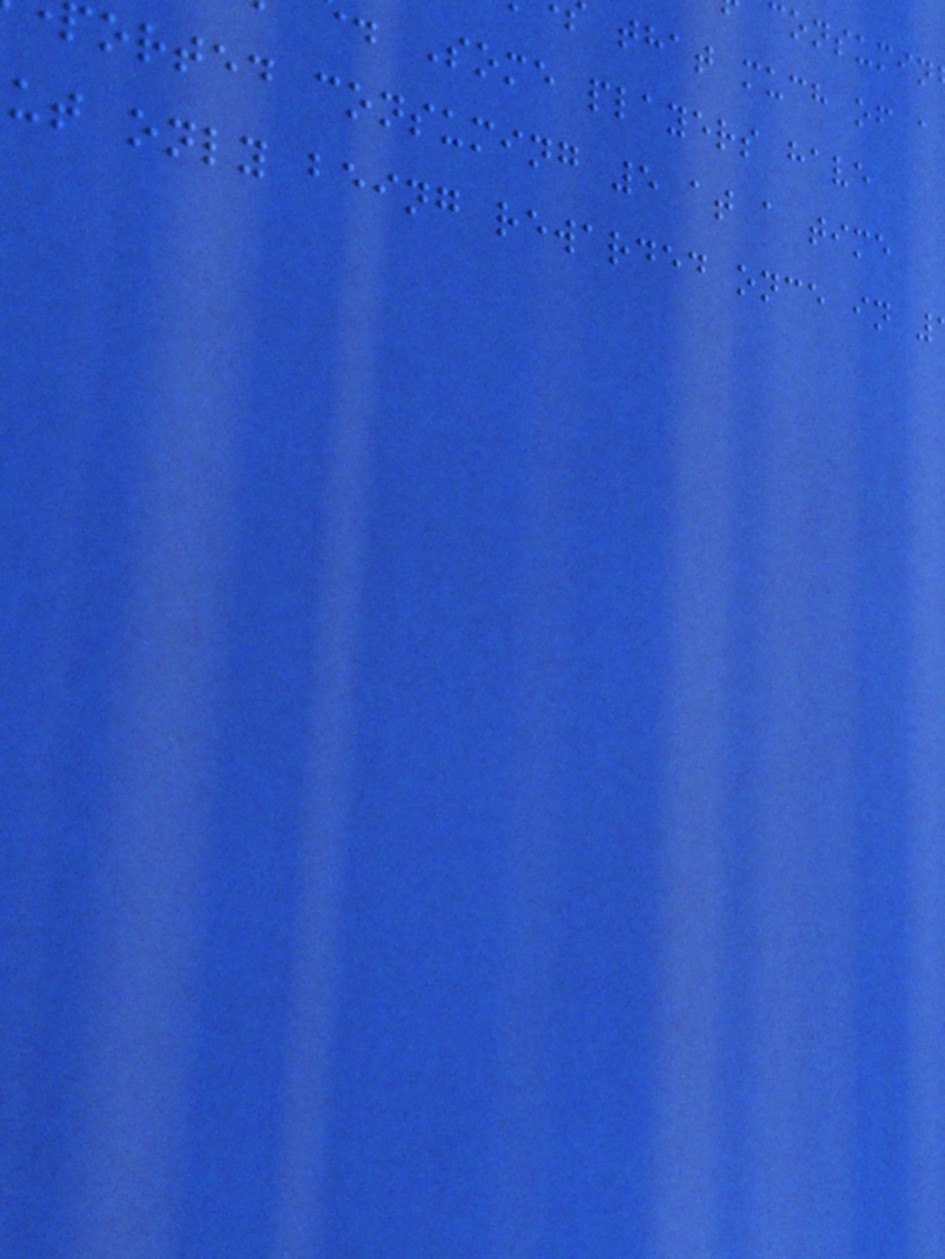that much of a
. Some players have
orted consuming 5 at a time
ut only being rewarded once in
